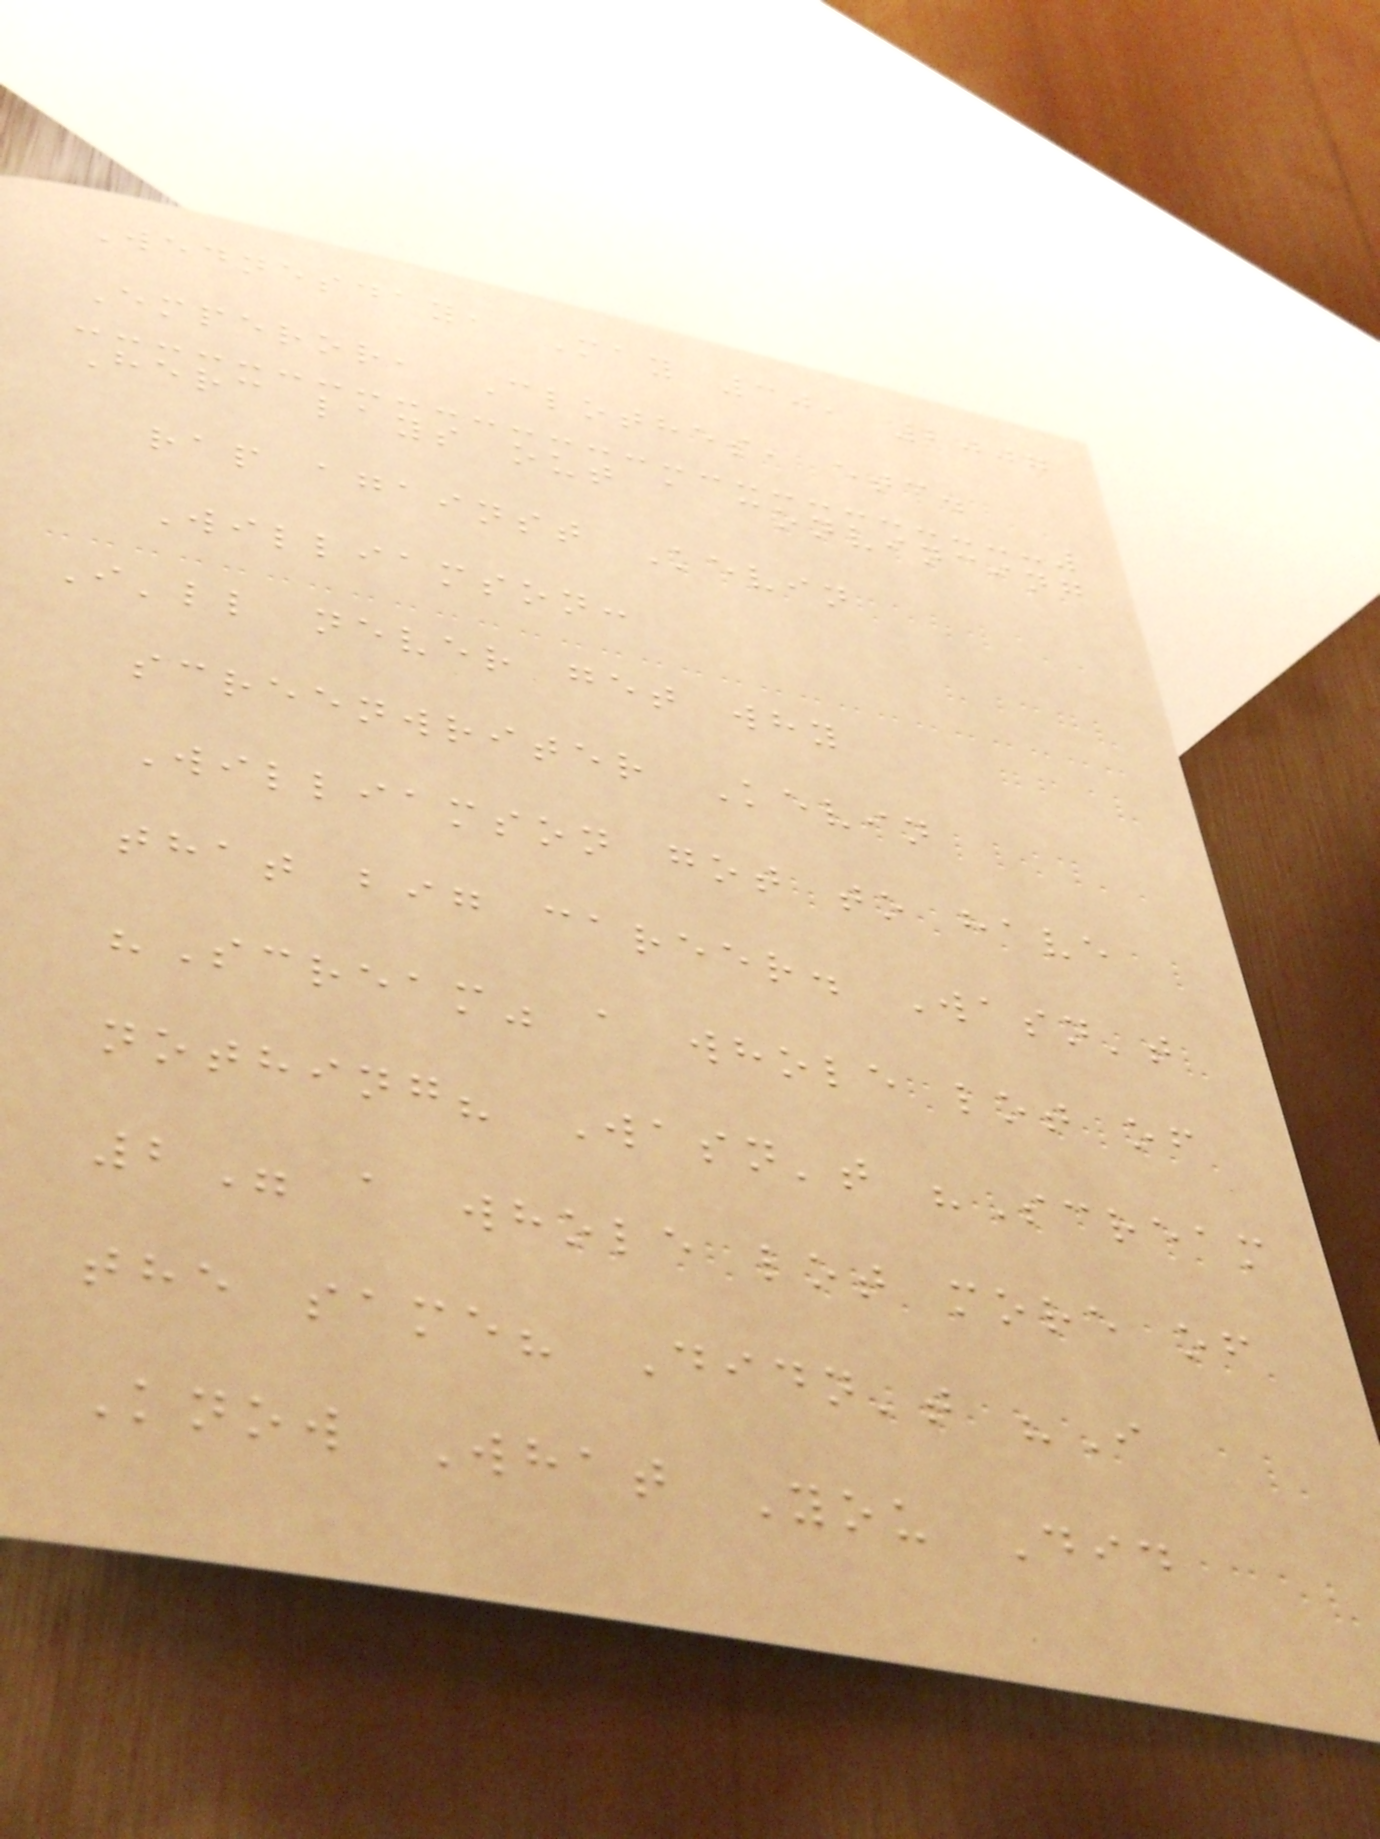Wednesday, May 30, 2007
Emperor, Clothes, etc.
Herc lays out a convincing
rap against Kevin
Williamson:
I'll never get why
screenwriter Kevin
Williamson got to have
that big career. Wasn't
"Scream" a whole lot of
nothing? Wasn't "Scream
2" a whole lot more of
the same? Didn't "I
Know What You Did
